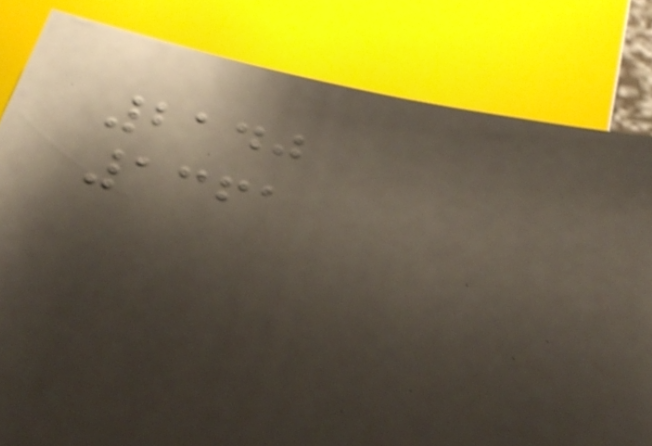2140
1361
